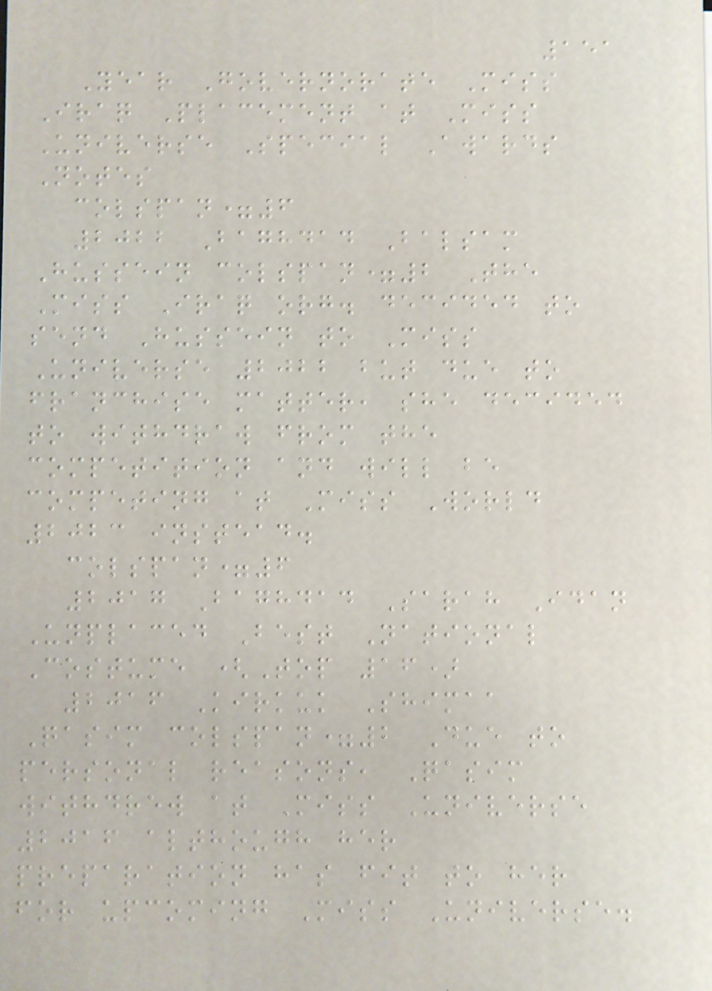151
Year Governorate Miss
Iraq Placement at Miss
Universe Special Awards
Notes
colspan=6
2022 Baghdad Balsam
Hussein colspan=2 The
Miss Iraq org. decided to
send Hussein to Miss
Universe 2022 but due to
franchise matter, she decided
to withdraw from the
competition and will be
competing at Miss World
2023 instead.
colspan=6
2017 Baghdad Sarah Idan
Unplaced Best National
Costume (Top 16)
2016 Kirkuk Shimaa
Qasim colspan=2 Due to
personal reasons, Qasim
withdrew at Miss Universe
2016 although her
preparation has fit to her
for upcoming Miss Universe.
